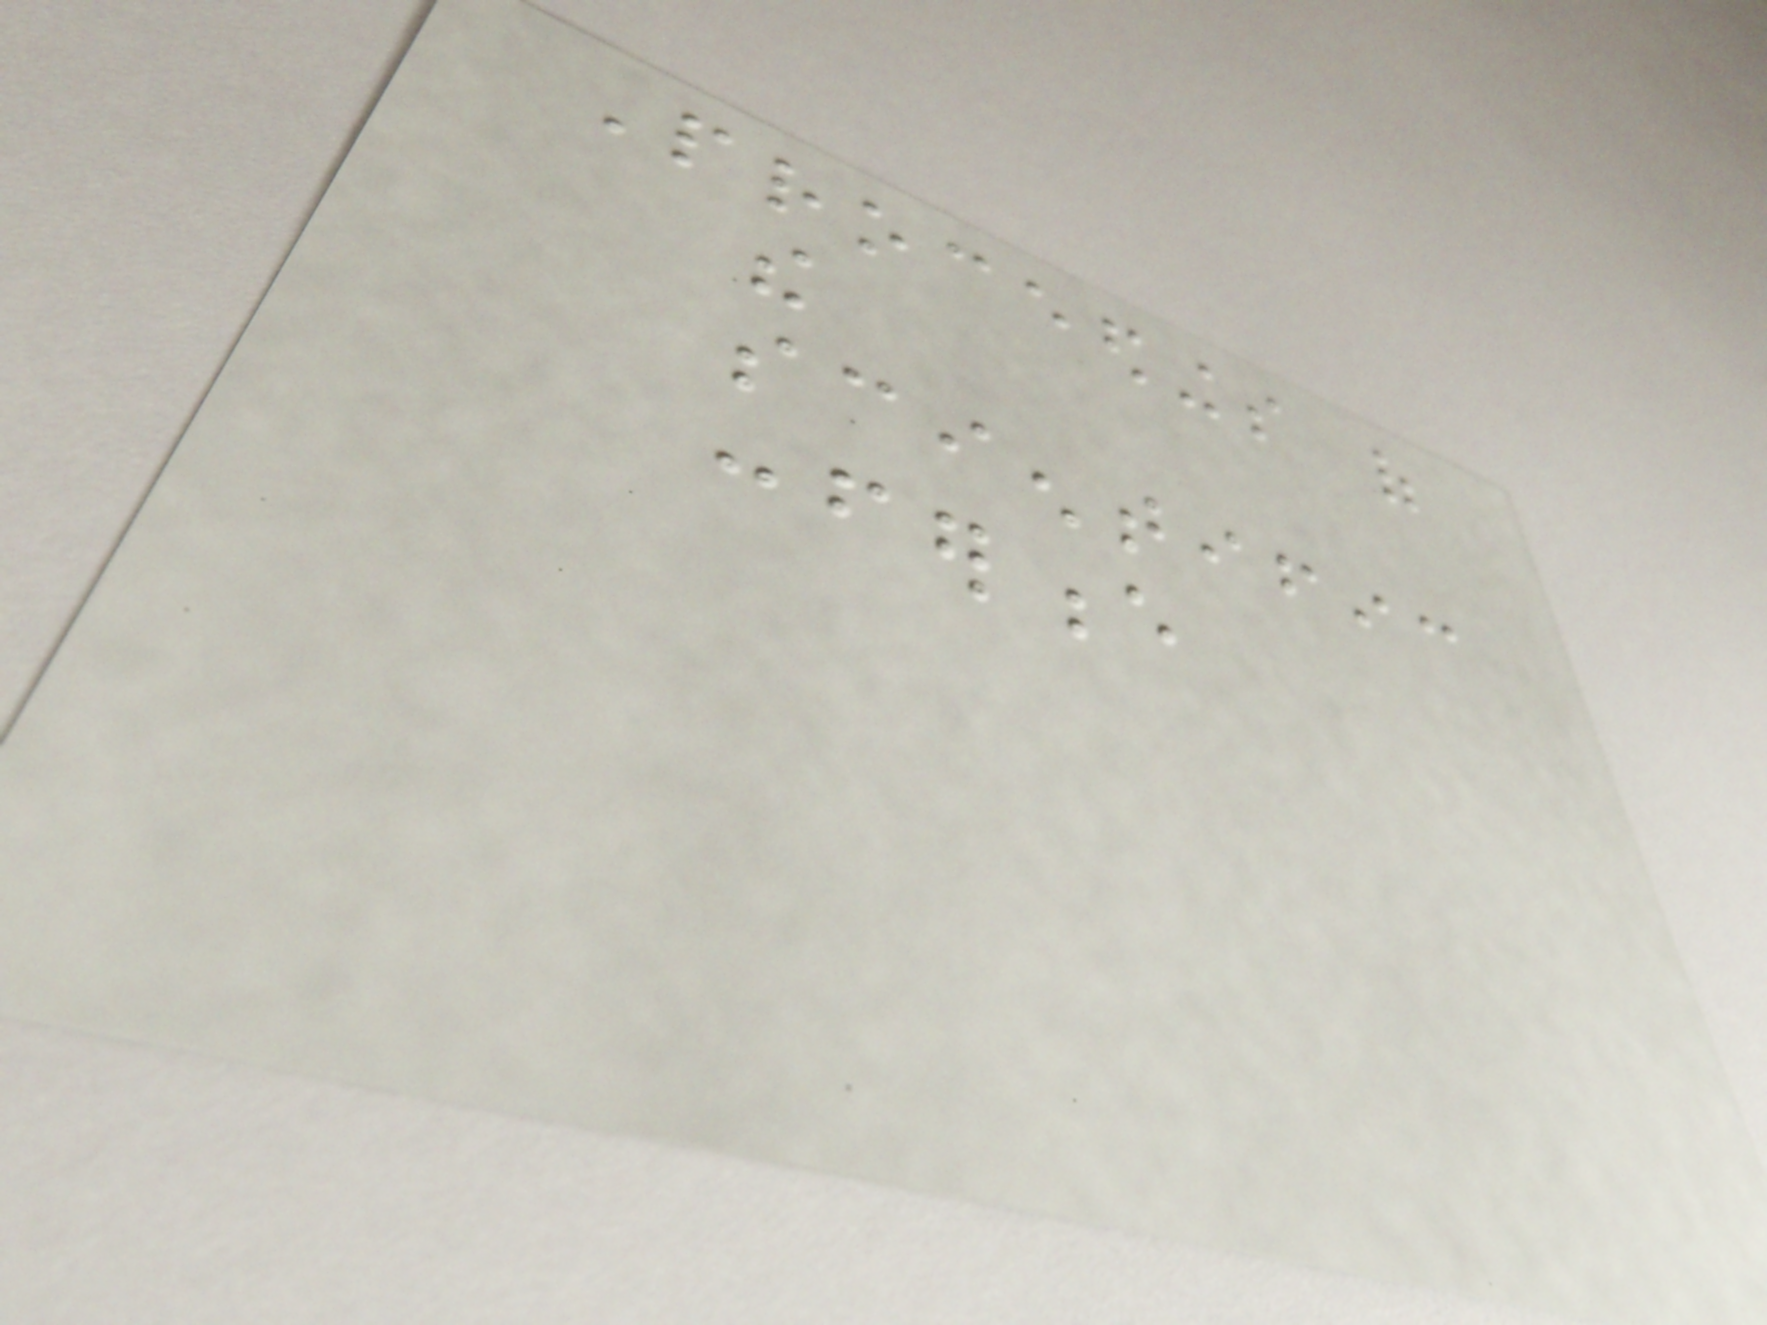Proceedings of
the
scientific
conference
